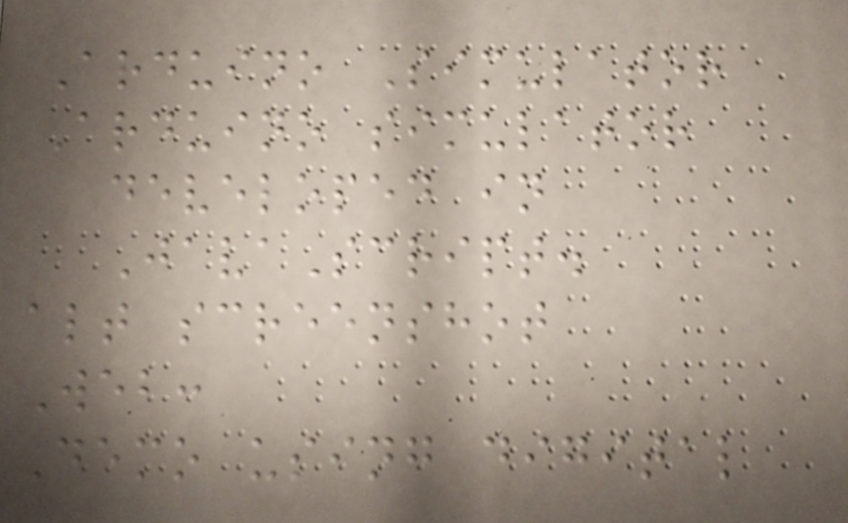Arduino Simulator
Arduino simulator
developed in
JavaScript.
alt screenshot
Web:
Demo using digital
